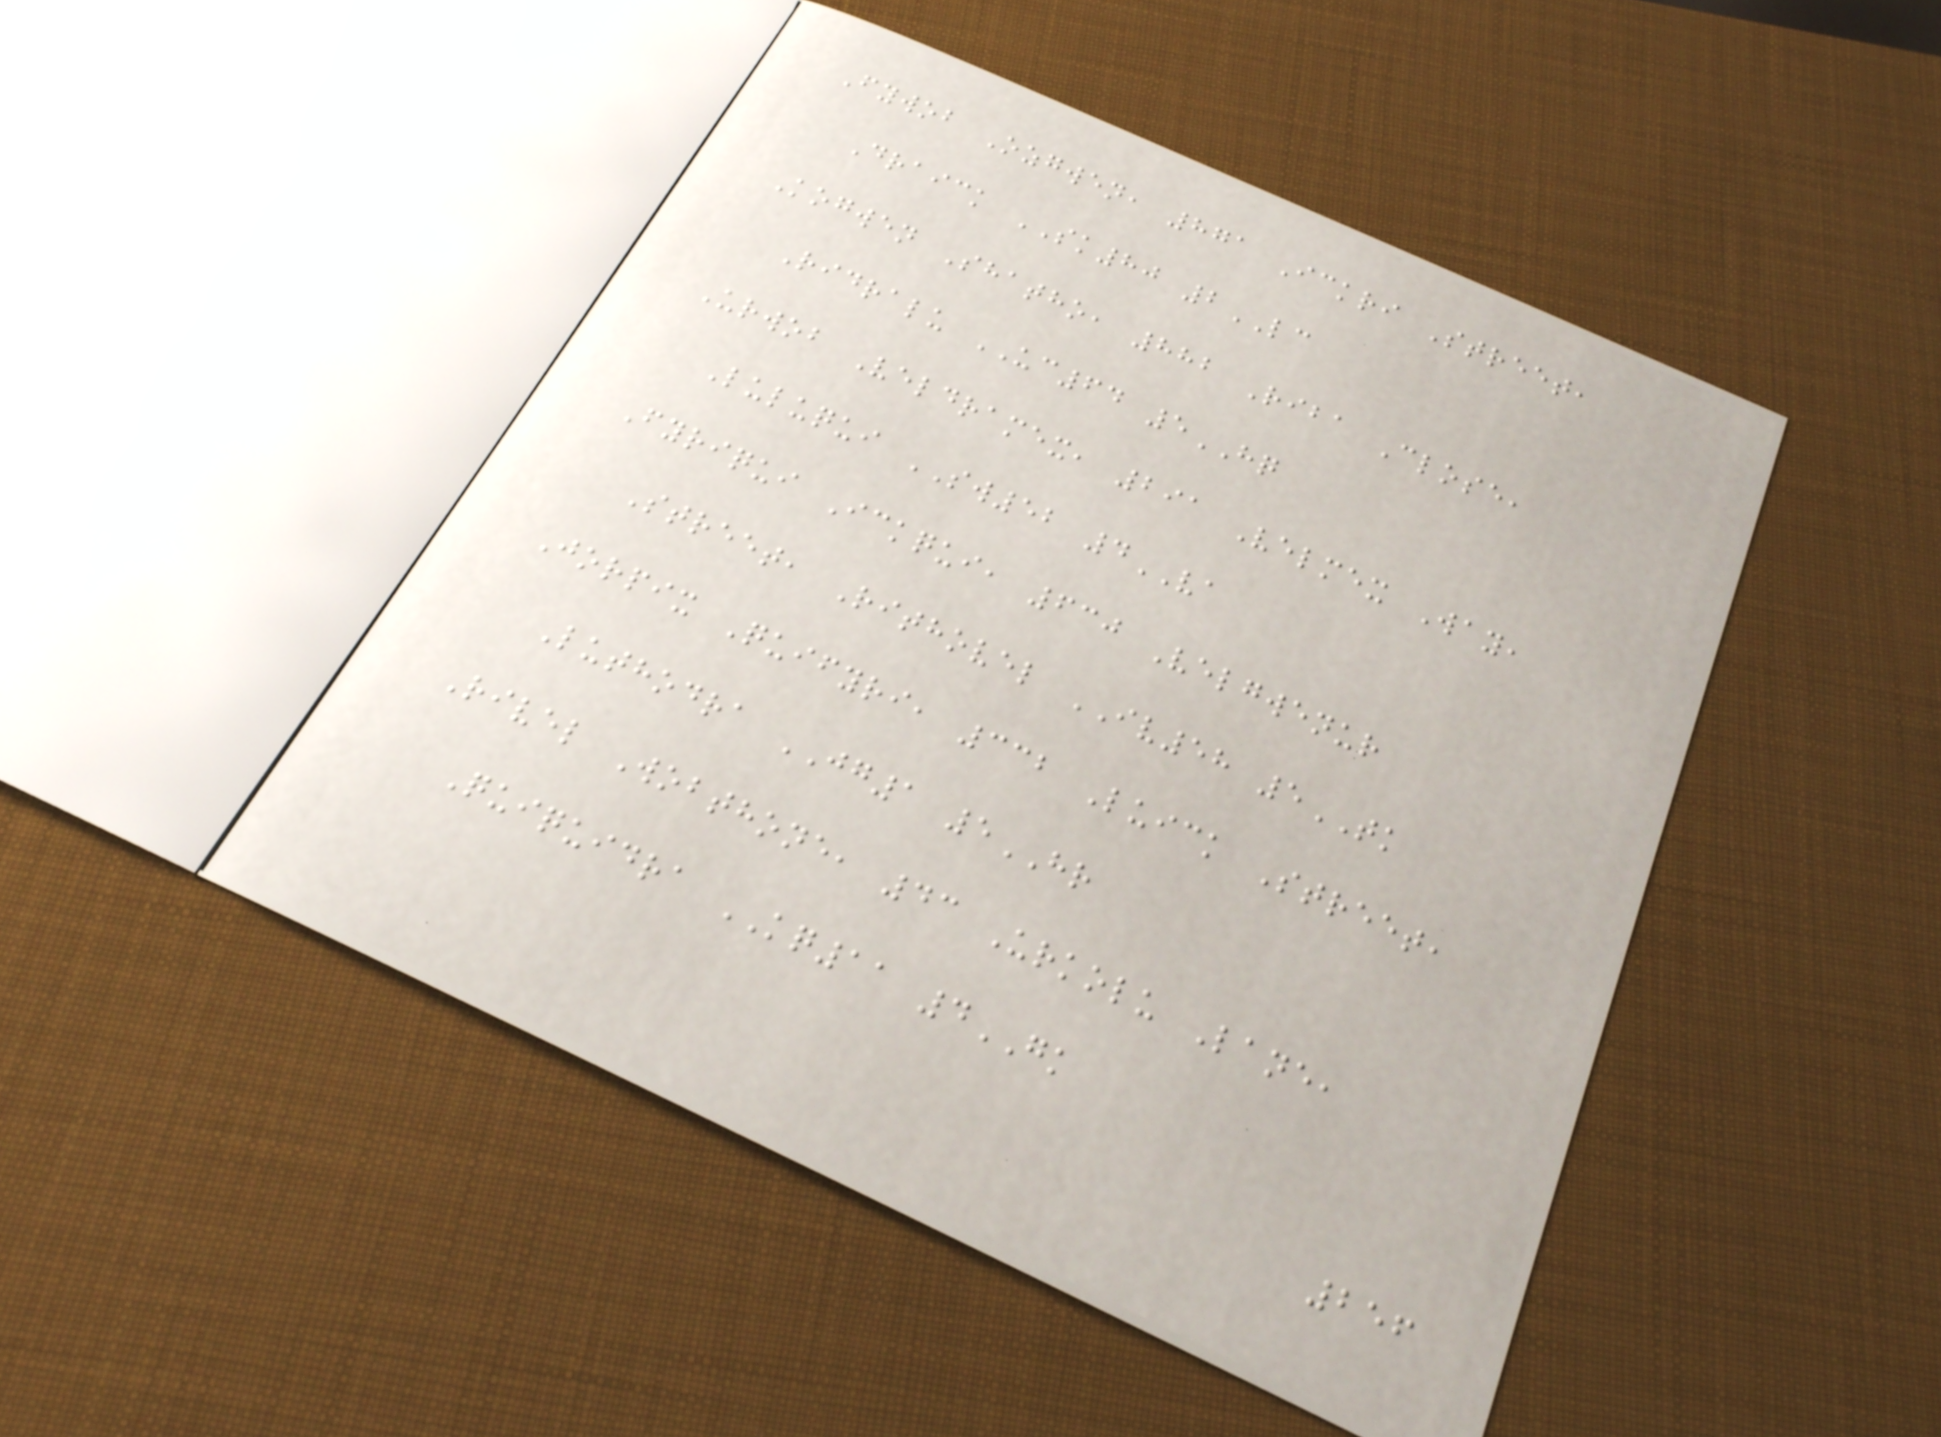Fywob Ozgwen, 871 Ickri Street,
Draick SK80 2LC
Kogwen Shatho, 882 Riba Close,
Ridralu UC64 5HQ
Urwob Veldramex, 291 Velmex Way,
Luluqui SW52 4VA
Fyriqui Ickqui, 630 Velgwenur
Street, Rithovel IV58 5TK
Jorpix Quifyri, 332 Luick Street,
Luthodra JG1 5HR
Rivel Wobthone, 43 Urkolu Lane,
Quiquidra KQ11 4GK
256
